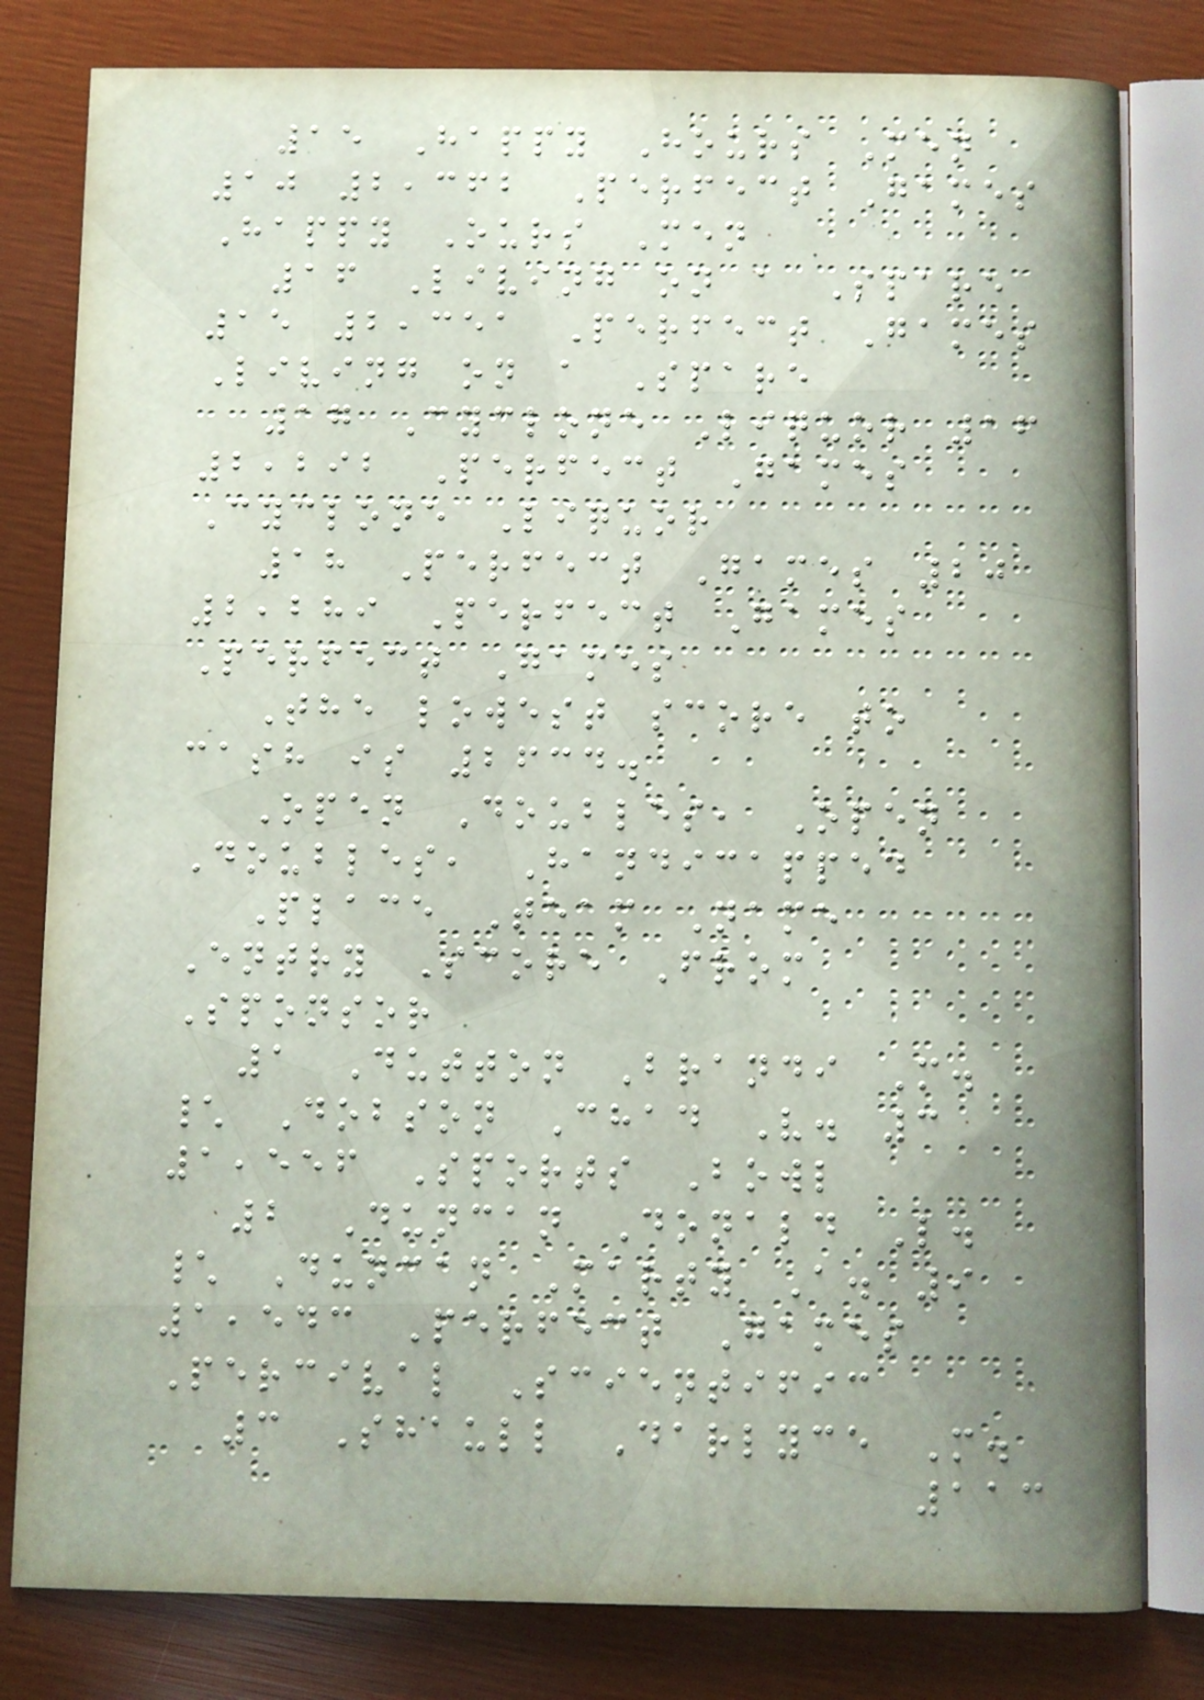15 Happy Hours Men
10 2,362 Perfect Games
Happy Ours Men
16 Living on a Spare
15 2,351 Perfect Games
Living on a Spare
17 Cyclone Liquor 16
2,292 Perfect Games
Cyclone Liquor
18 Perfect Games 20
2,289 Perfect Games
Perfect Games
The lowest score to
cash is 2634.
Open Doubles, Open
Doubles, Handicapped
Place Team Name
Entry Score From
Sponsor
1 Dutton Brandi M.
\ Dobson Chad V. 3
1,556 Sports Bowl
2 Duncan Donald L.
\ Duncan Marty A. 9
1,543 Perfect Games
Percival Scientific
3 Shaull Darlyce M.
113
